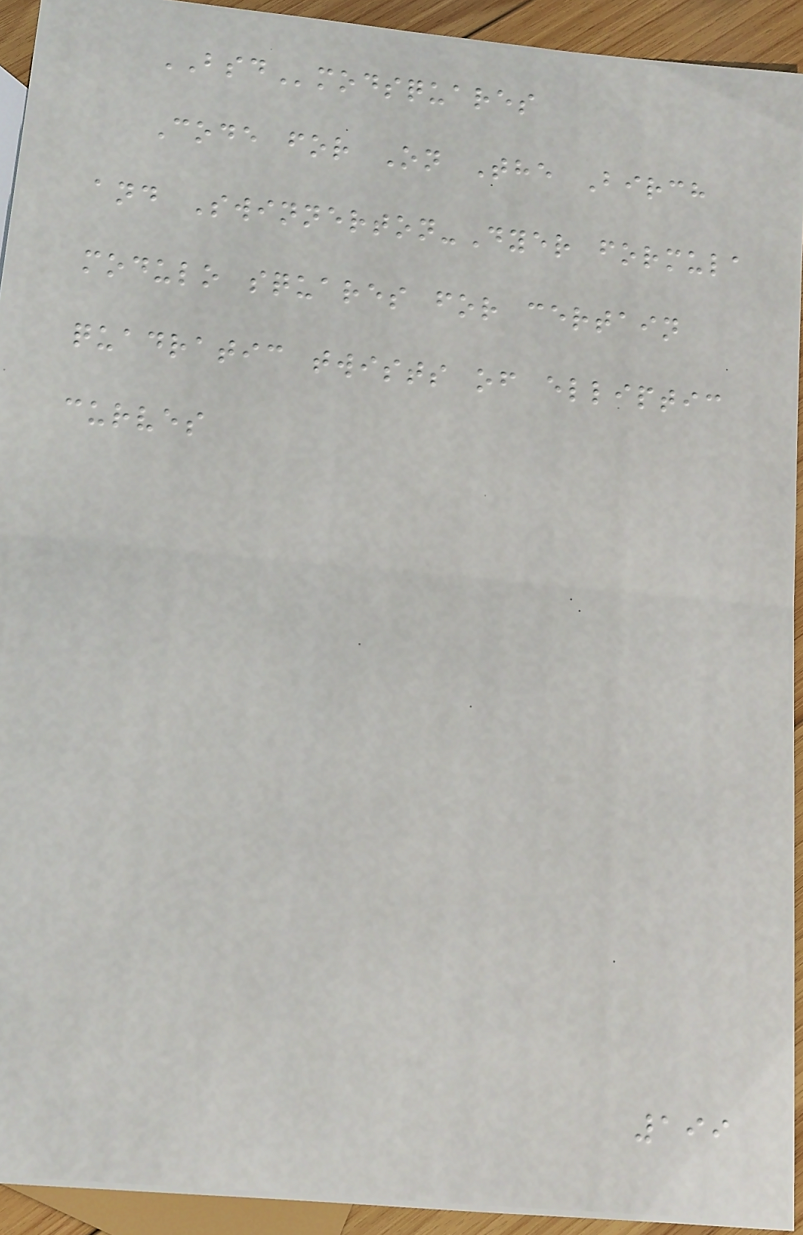BSDmodsquares
Code for On The Birch
and Swinnerton-Dyer formula
modulo squares for certain
quadratic twists of elliptic
curves
199
